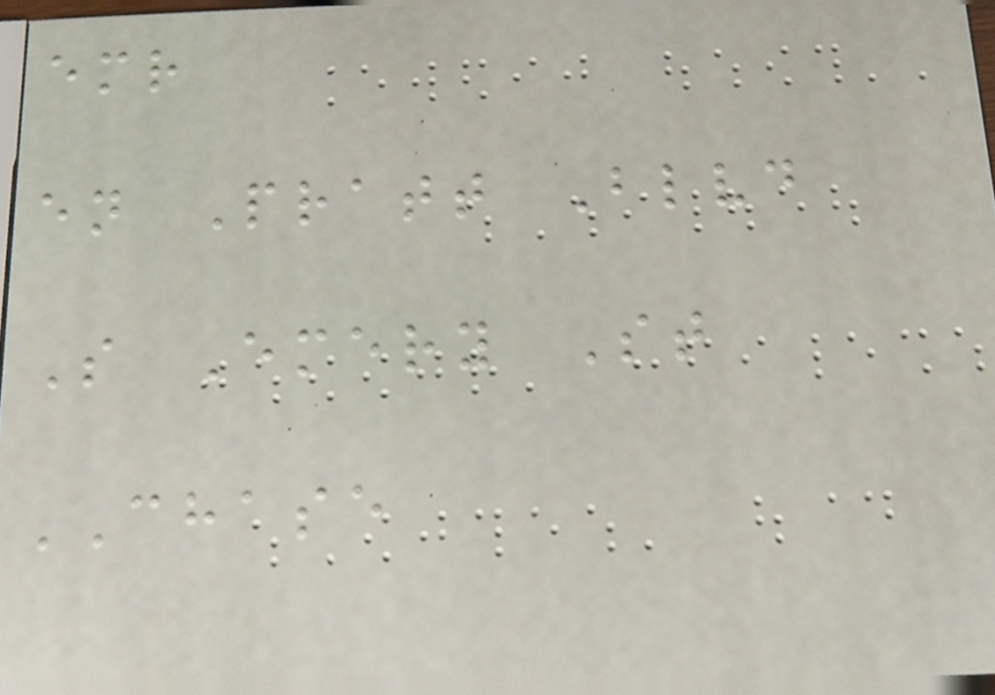emr
en Pratt Blvd
S Emery St
CHASE
